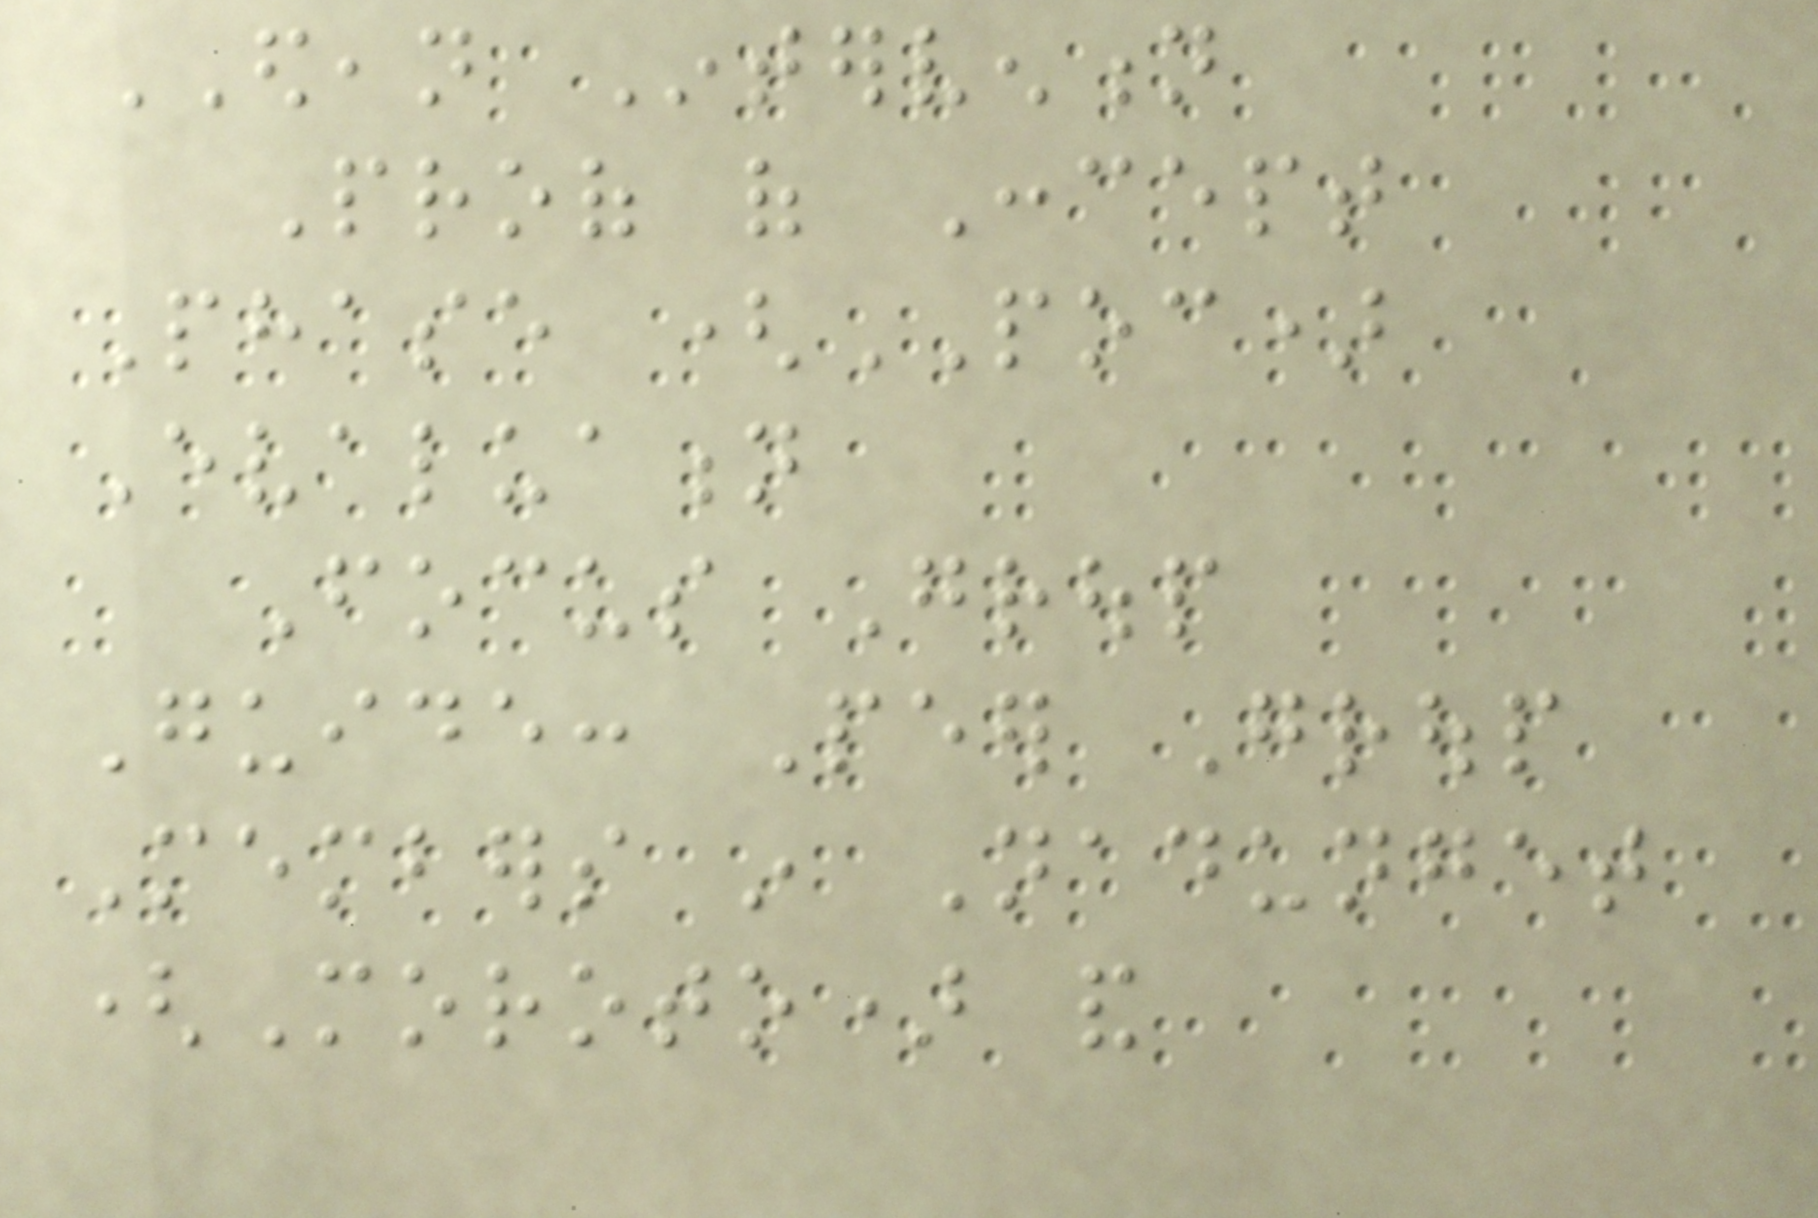EDEAN Intervention
Proof of Concept
Phase (POC)
Evaluation
Focus Group
Guide: Peer Group
Members in Nadunget
(Moroto) and
